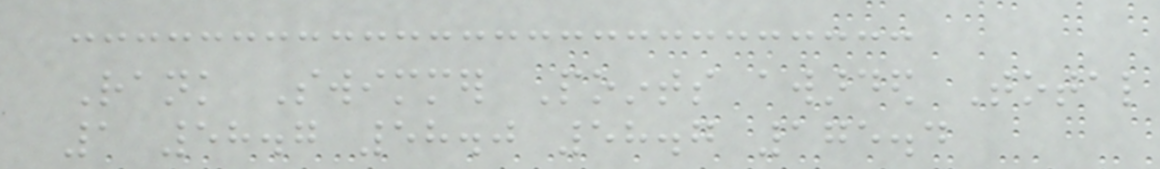Rank Swimmer Points awarded Total
1 58.7 58.0 58.7 175.4
